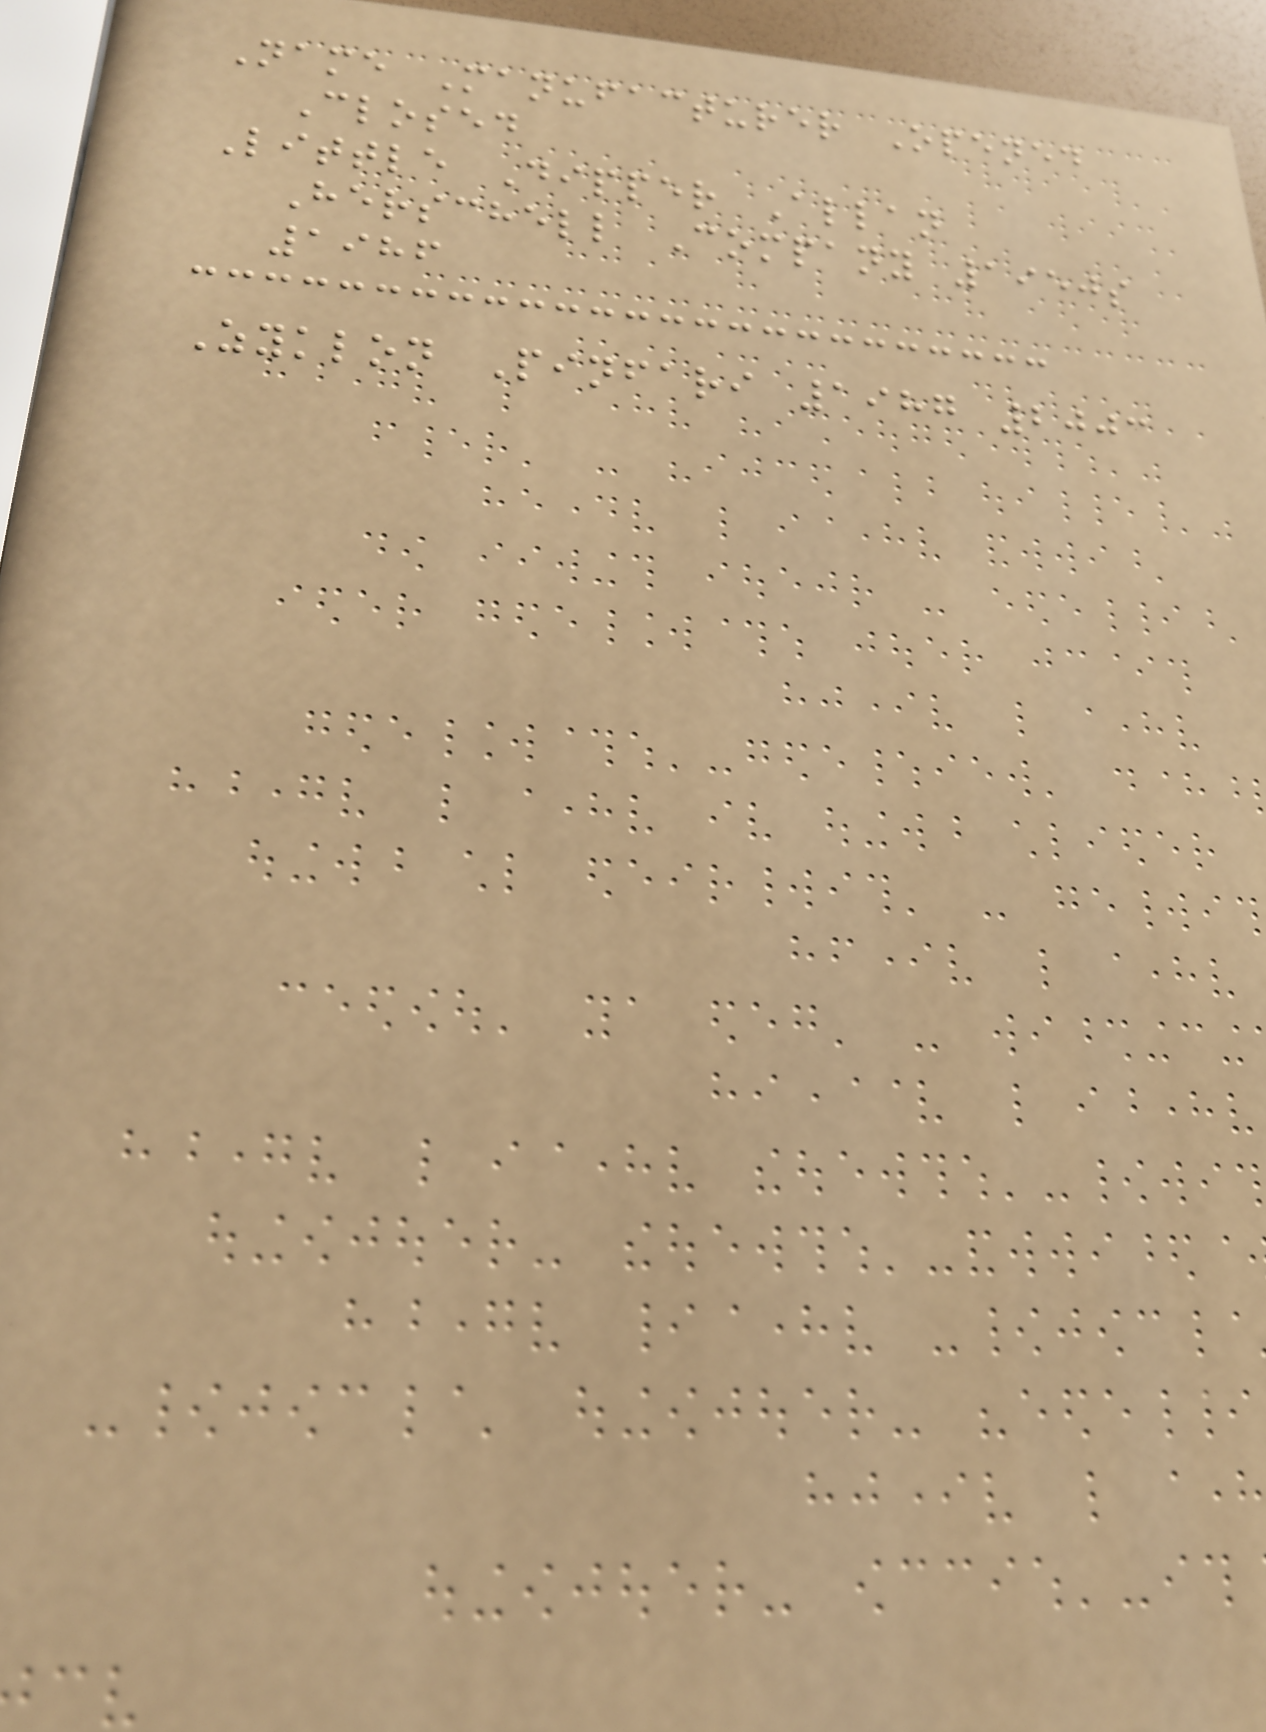Name Manufacturer Opened
Closed
Little Dipper Allan
Herschell Company 1950s
1986
Zyklon Pinfari 1987 2003
